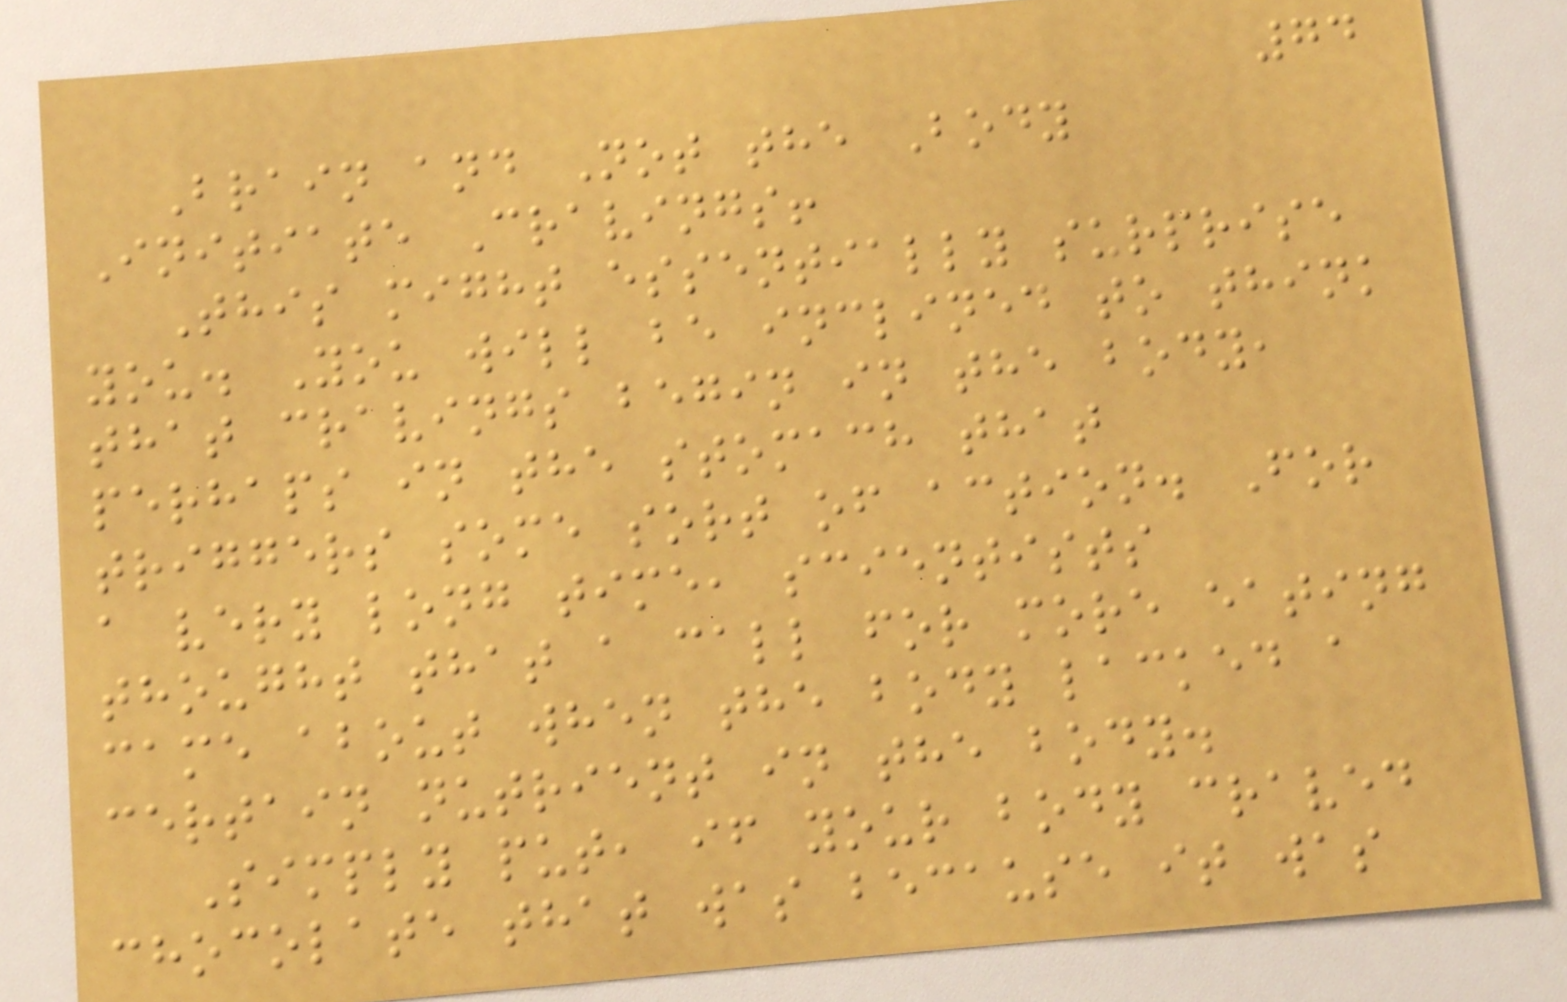74
Brain and Not the Body
Initiate Cravings!
This might essentially surprise
you. You will be inclined to think
that cravings begin in the body,
perhaps in the stomach that
triggers some sort of action. For
a very long time, scientists
thought that a call for more eating
came about when the body lacked a
certain nutrient in the body.
Simply put, if your body craved
chocolate that was because it was
